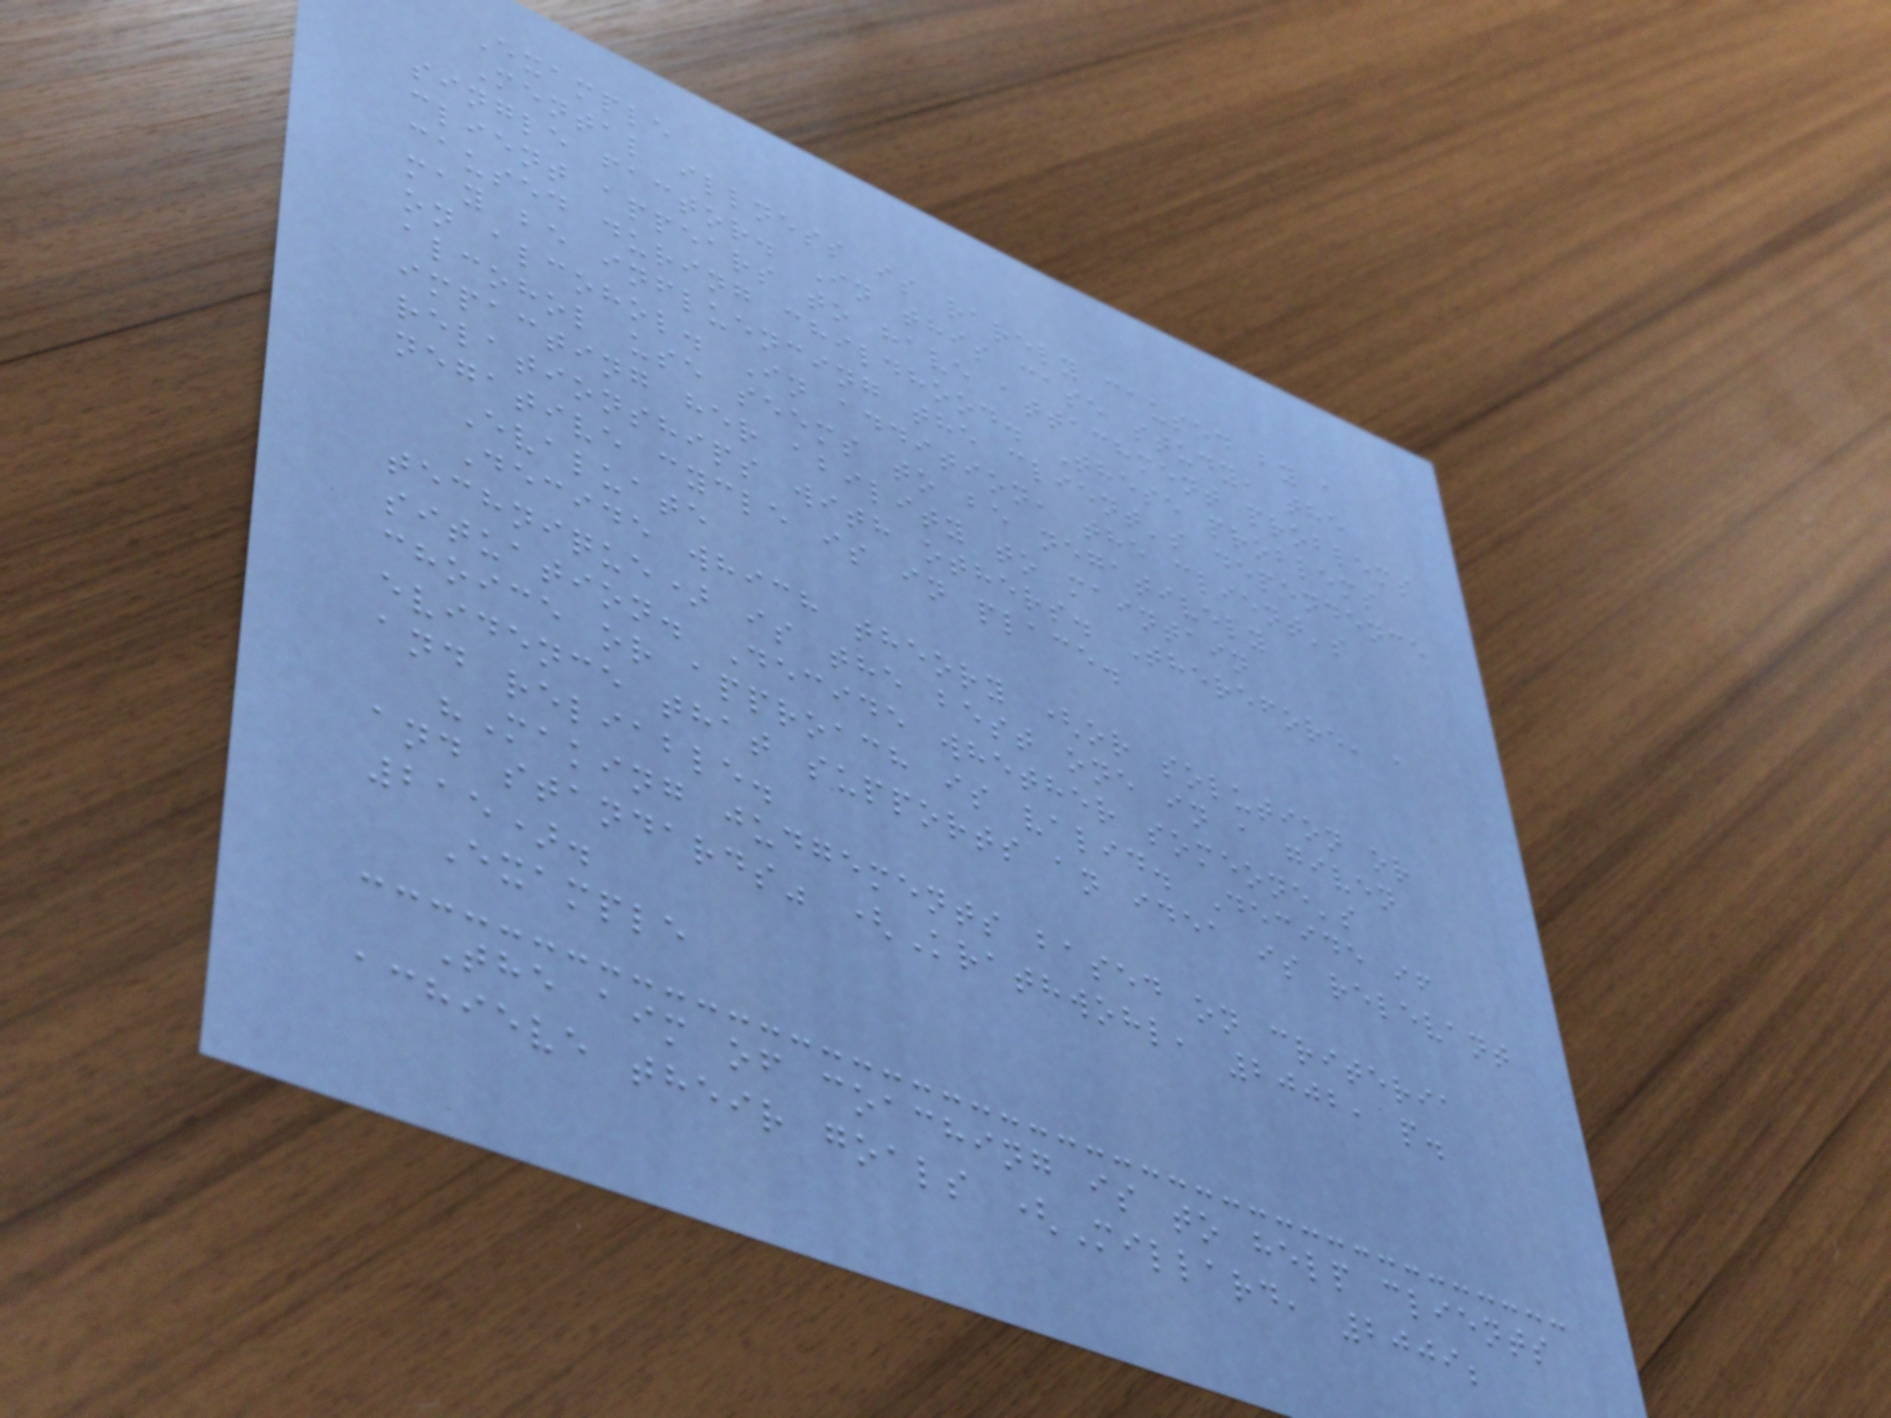Example
Mental illness is rarely caused by a
single factor. In this case study, the
client appears to have attachment problems
caused during childhood. These problems
may be influencing the client's dependence
on alcohol. In addition, the client's
alcohol use seems to be negatively
impacting her ability to maintain
relationships with others. Therefore, a
negative cycle is in place.
Evaluate
Decide which theory (or solution or
technique) is the best one in a given
situation. Decide whether someone's
choice or approach is valid. Decide if
evidence that supports an idea is relevant
and reliable.
"Making judgements based on criteria
and standards" (Krathwohl, 2002, p.
215).
Example
The aim of coaching is to help clients
achieve their goals (Millard, 2009;
